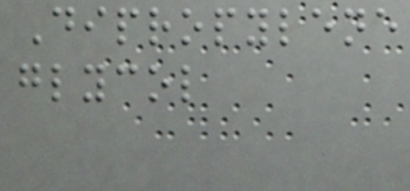Dipropylene
glycol
